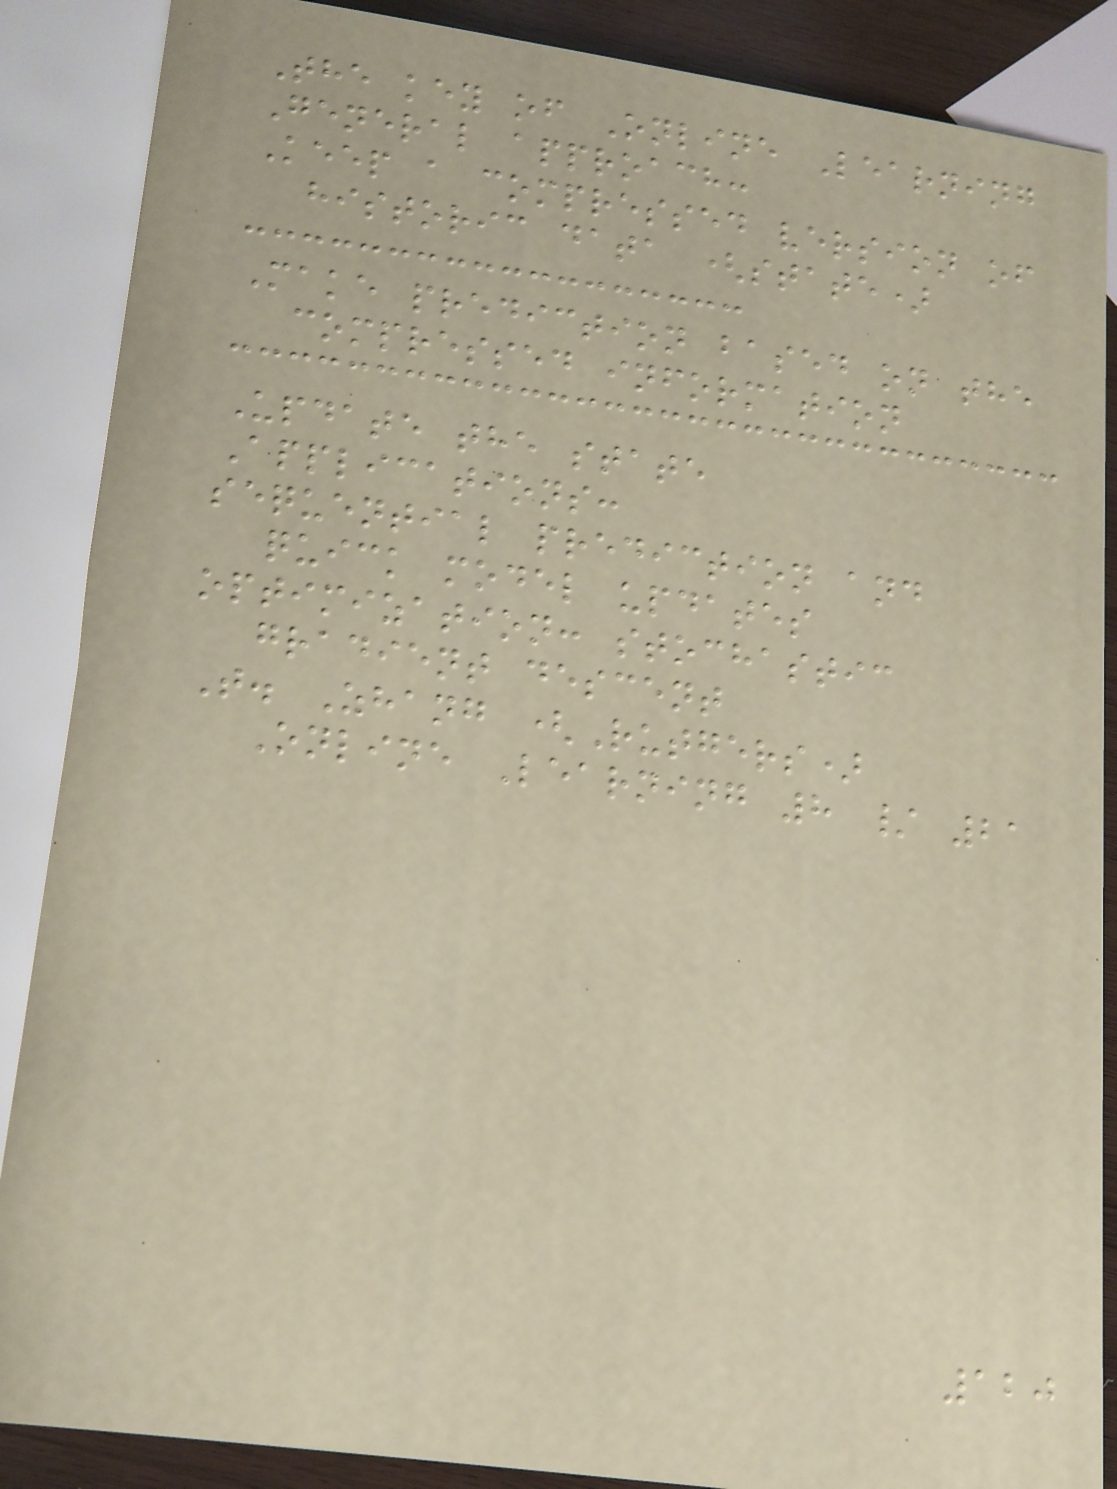The key of Online Learning
General approach:
Keep a compressed version of
historic data (state)
Make prediction based on the
compressed information
Update the state
Applications:
sequential prediction and
quick model updates
optimization: stochastic
gradient descent
T. Zhang (Rutgers)
Online Learning 8 / 21
120
